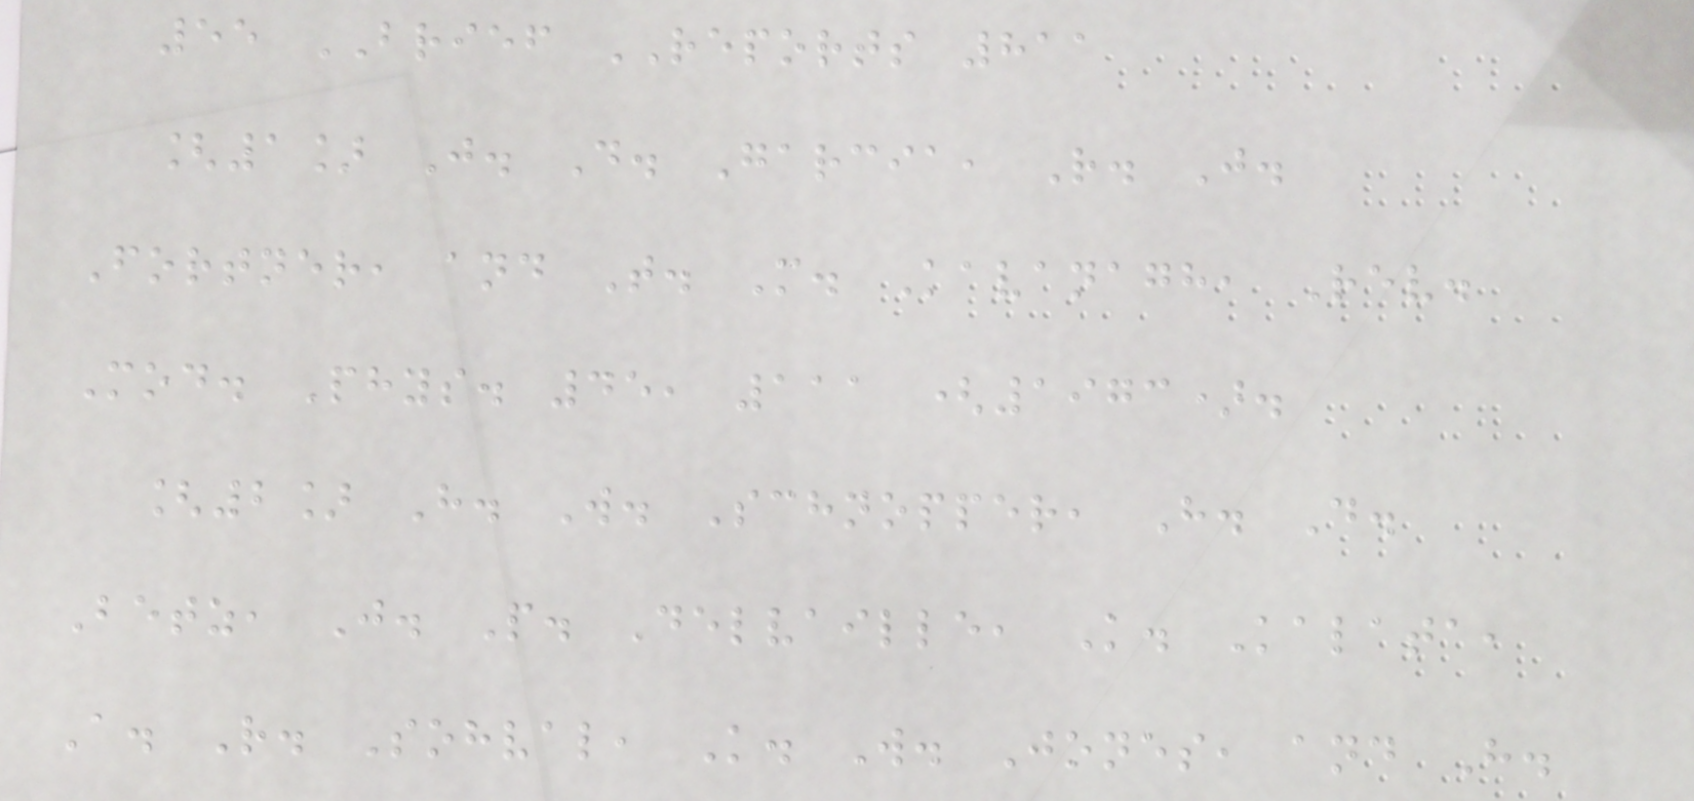55 BRIEF REPORTS 811
[1] J. D. Garcia, R. J.
Fortner, and T. M. Kavanagh, Rev.
Mod. Phys. 45, 111 (1973).
[2] H. W. Schnopper, H. D.
Betz, J. P. Delvaille, K. Kalata,
A. R. Sohval, K. W. Jones, and H.
